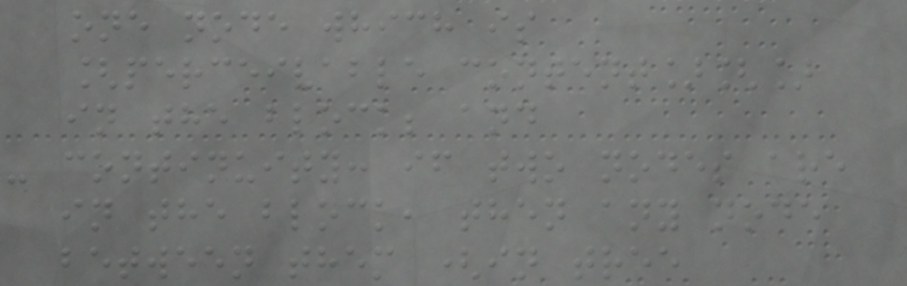one node which is
[perceivable content][]
in the block; and
- continuity: if two nodes are
in the block, then any node
between them (in tree
